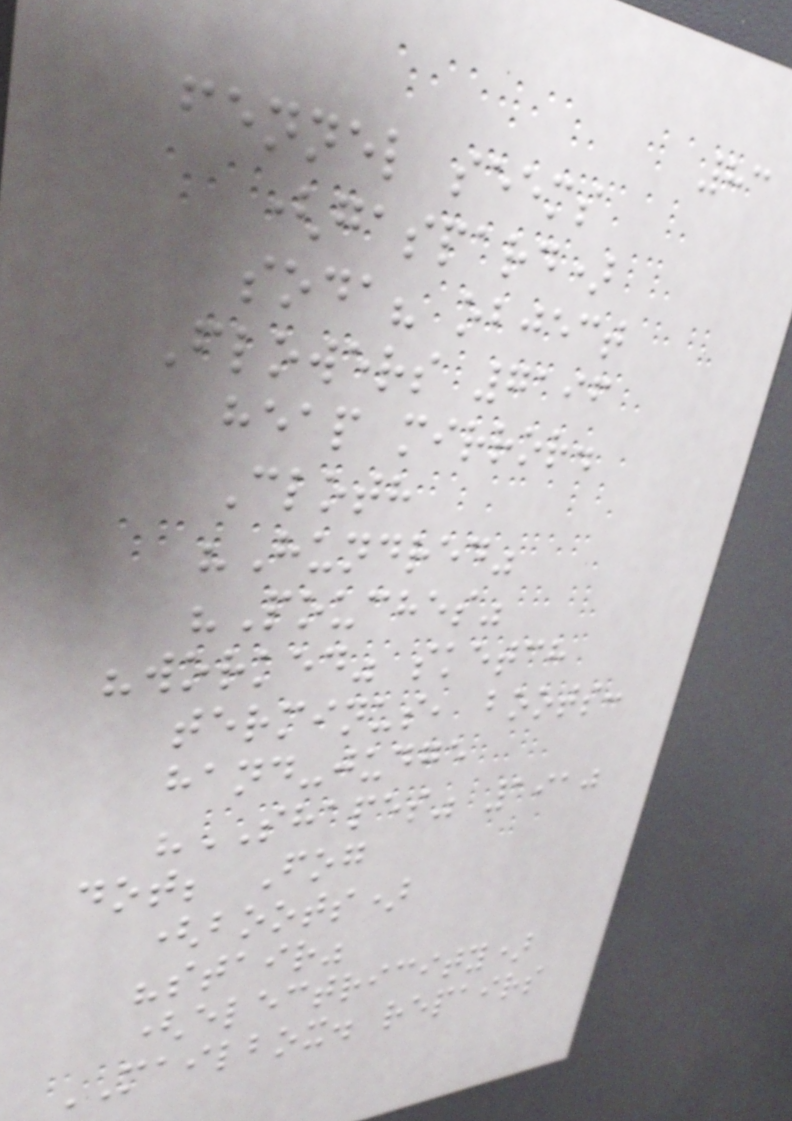83
fennel seems
(gaspard)
soda? object
Flowers 7196
heap mirror.
Cloth
"Hundred"
"Pouches"
"worked" sketch
terminus, boots:
hand-judge
"SHAPES" 1910
dot; Fog
(boots)
"stair"
(electricity)
MAILBOX. repairs
